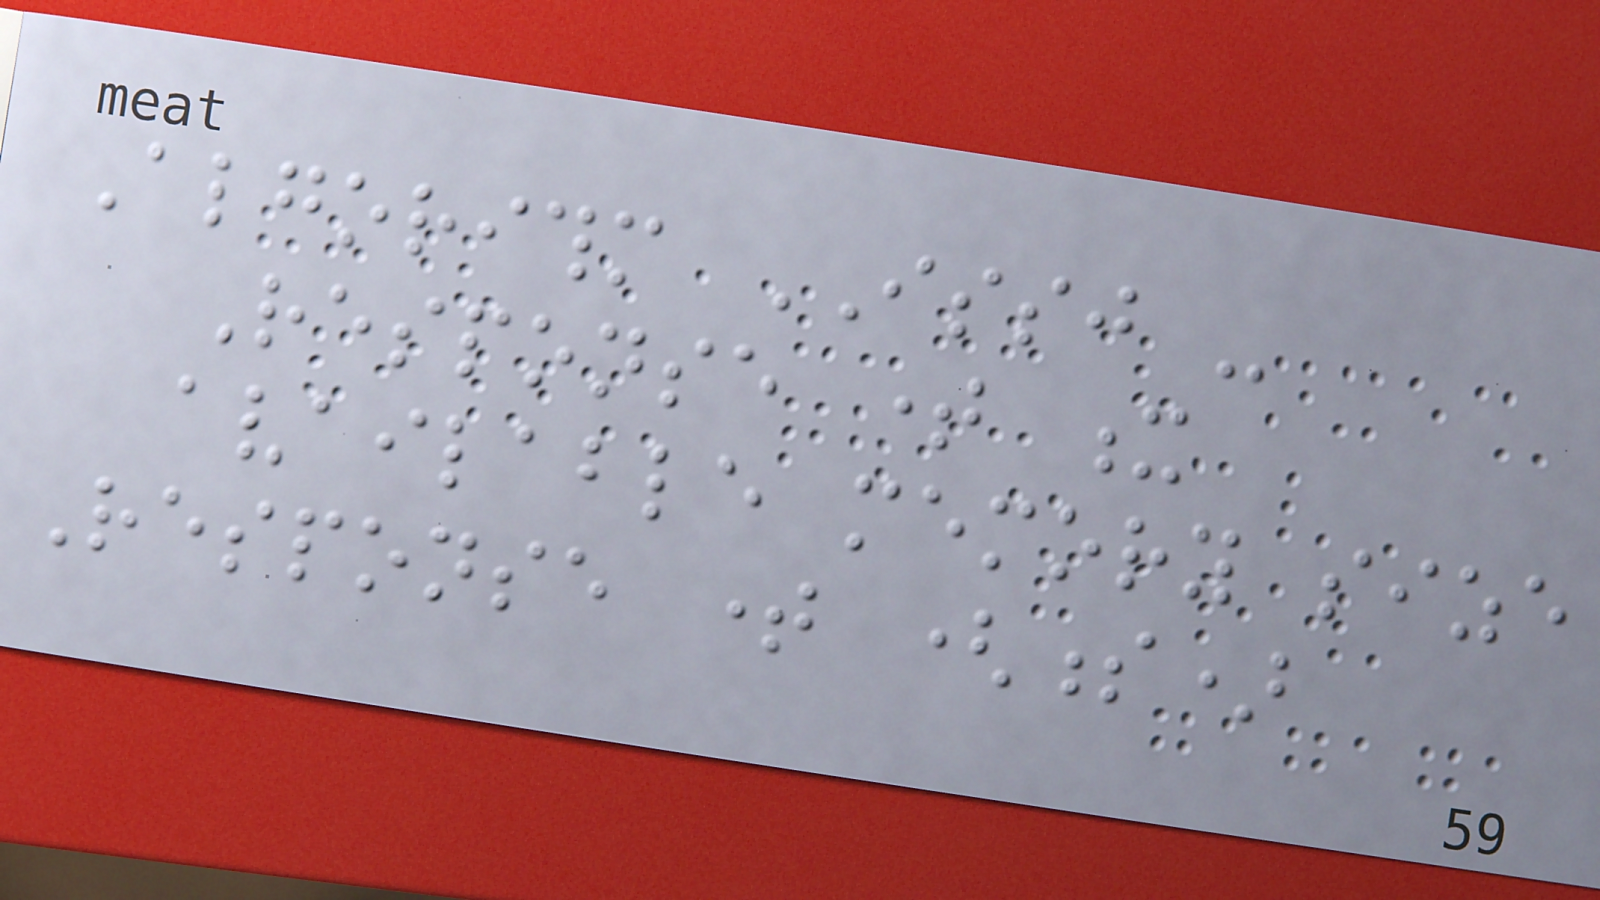Algorithm ISSJ -
Response time x
available memory size
Response time (s)
